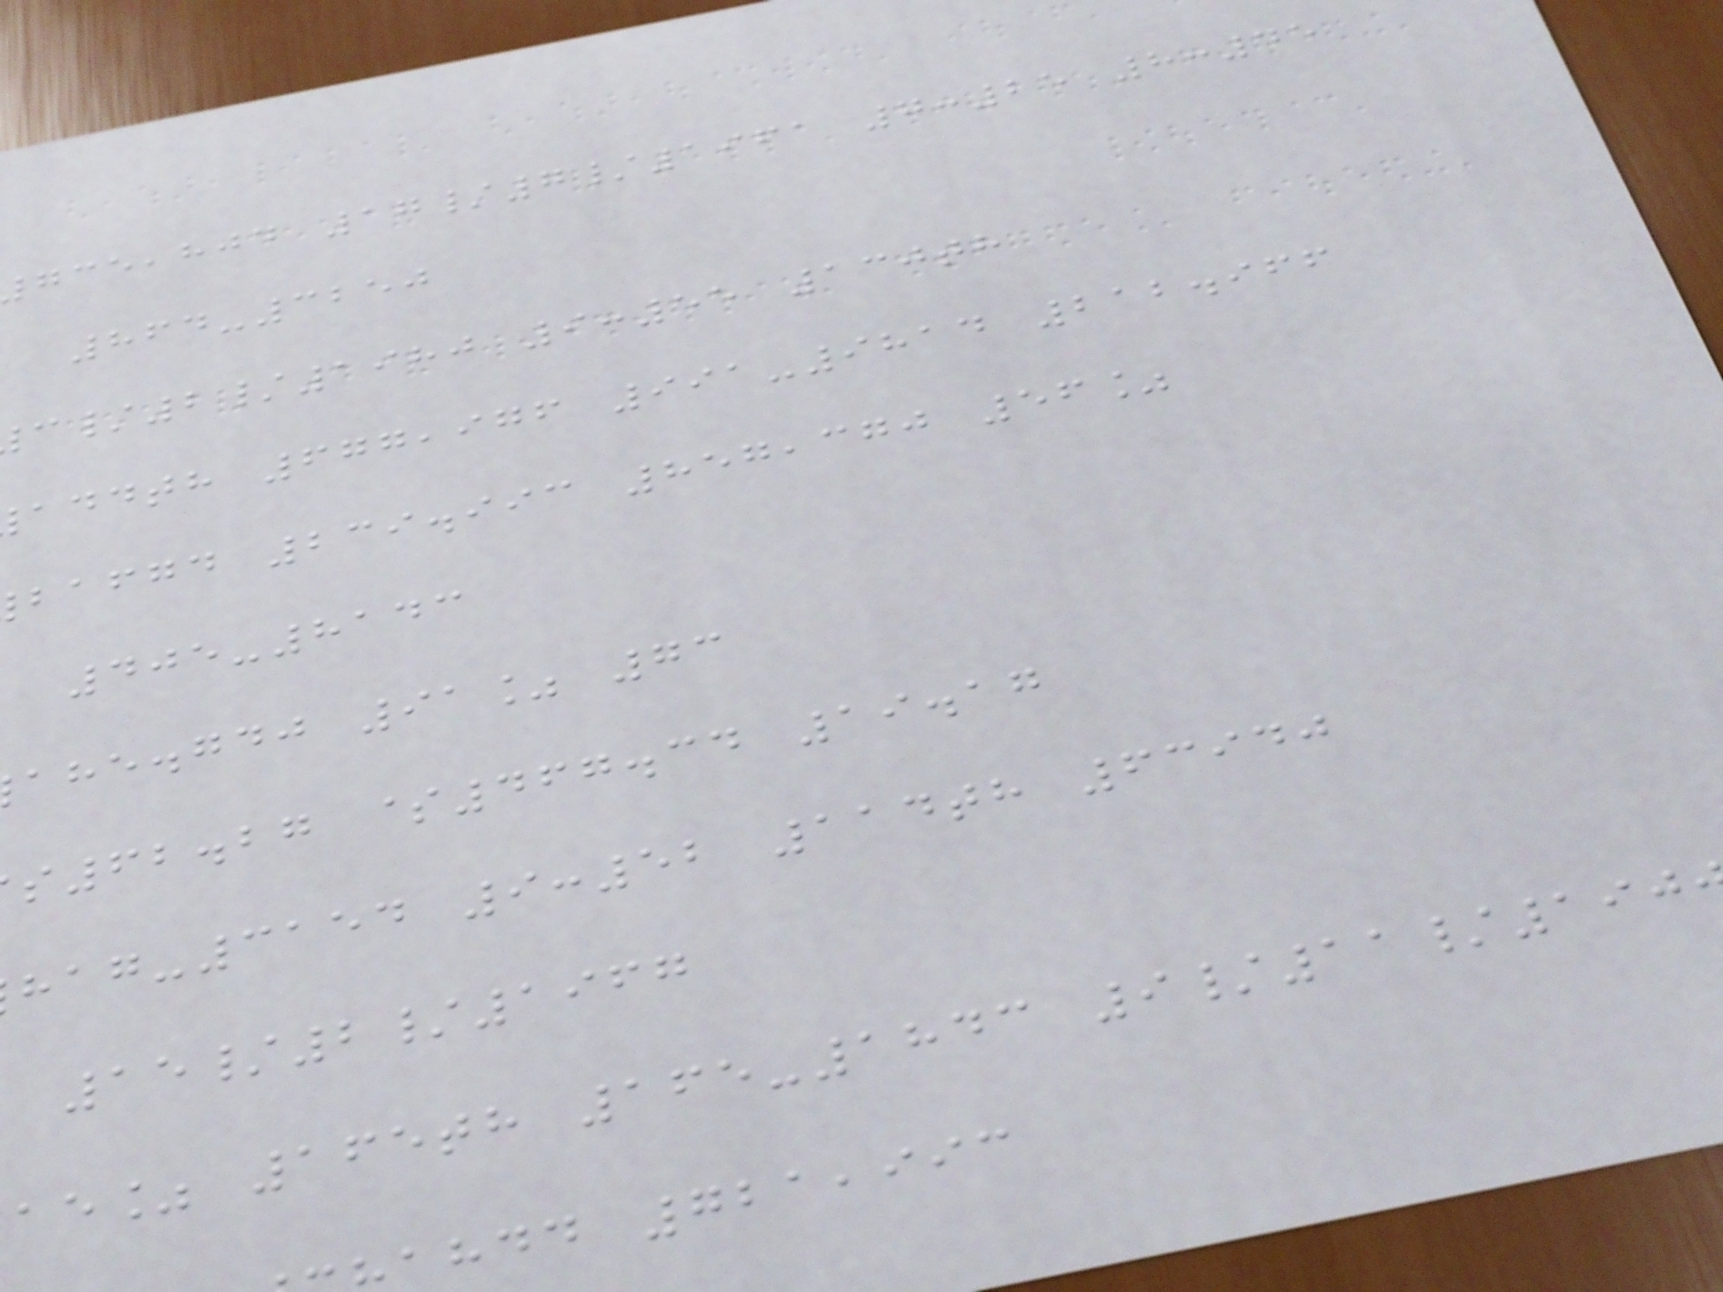,hjd 17/7/1961 7:25 8:45
864-3250
/2/1980 9:55 130th
addth 677,976 991-9814 212.966
bafgd 239.993 857,370 56%
405-8143
ahe.gdj 91% 73
62.27 $467.34 19.17
-3154 9:52 114th 63940
15/2/1967
ae% 165th 165-1843 9/11/190
ahdd 721,993
